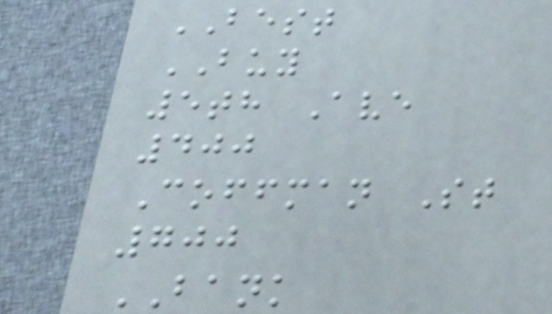BEST
BUY
5th Ave
400
Coffman St
700
BANK
